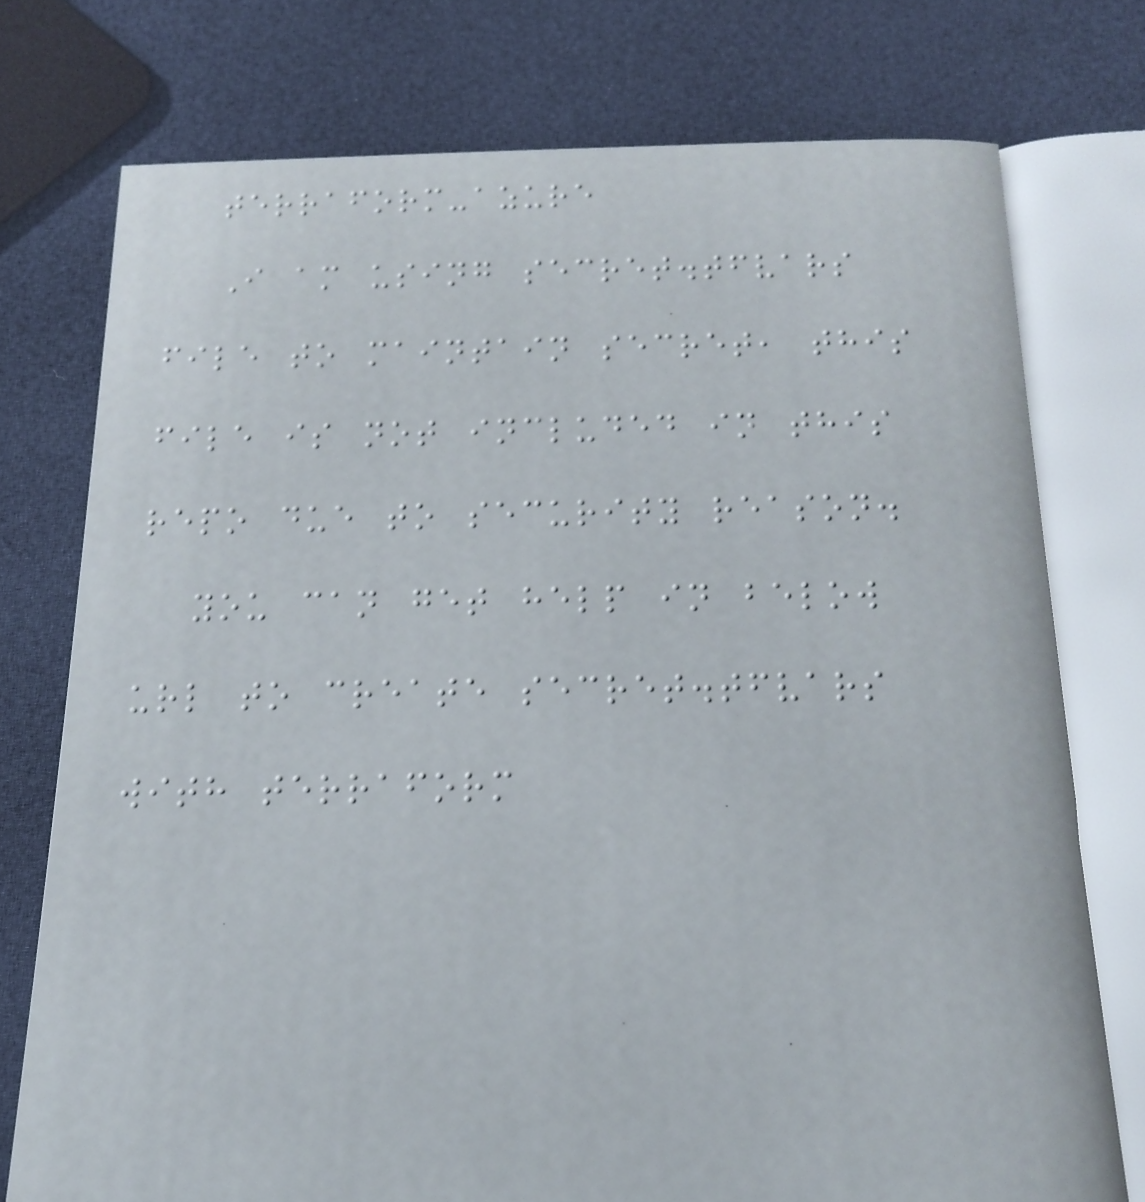terraform-azure
I am using secret.tfvars
file to maintain secret, this
file is not included in this
repo due to security reason.
you can get help in below
url to create secret.tfvars
with terraform
